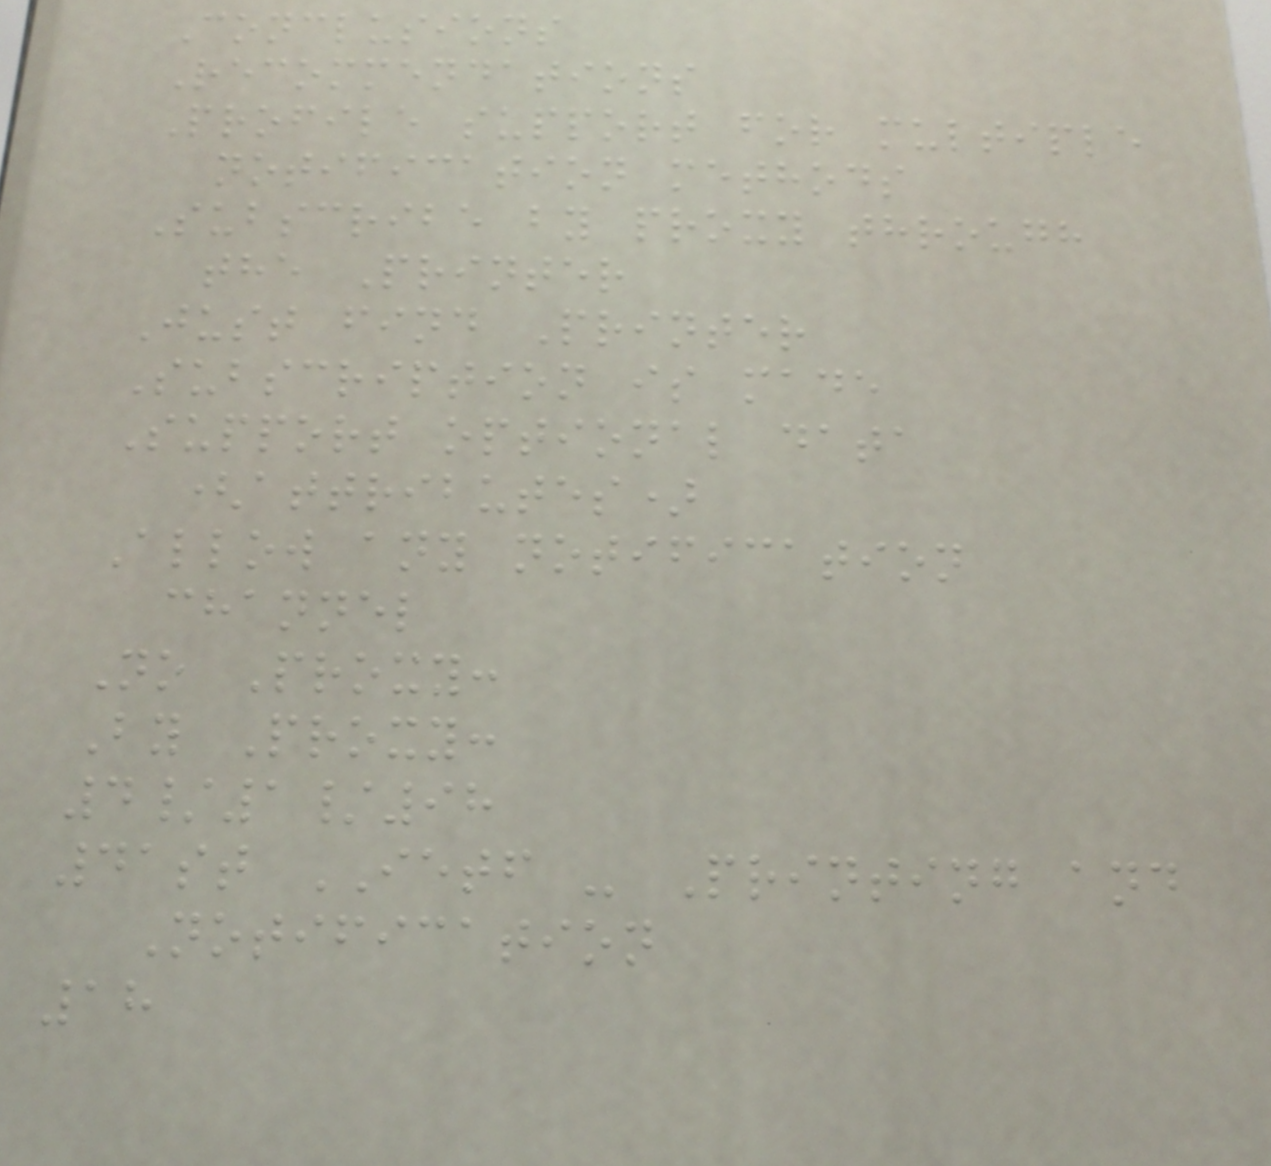Conclusions
Recommendations
Profile support for multiple
notification methods
Subscribe by proxy through
the Printer
Just find Printer
Subscription is made
Support optional data
(attributes)
Allow any notification
channel
No Proxy:
By Proxy:
4/1/98
41st IETF - Printing and
Notification
18
